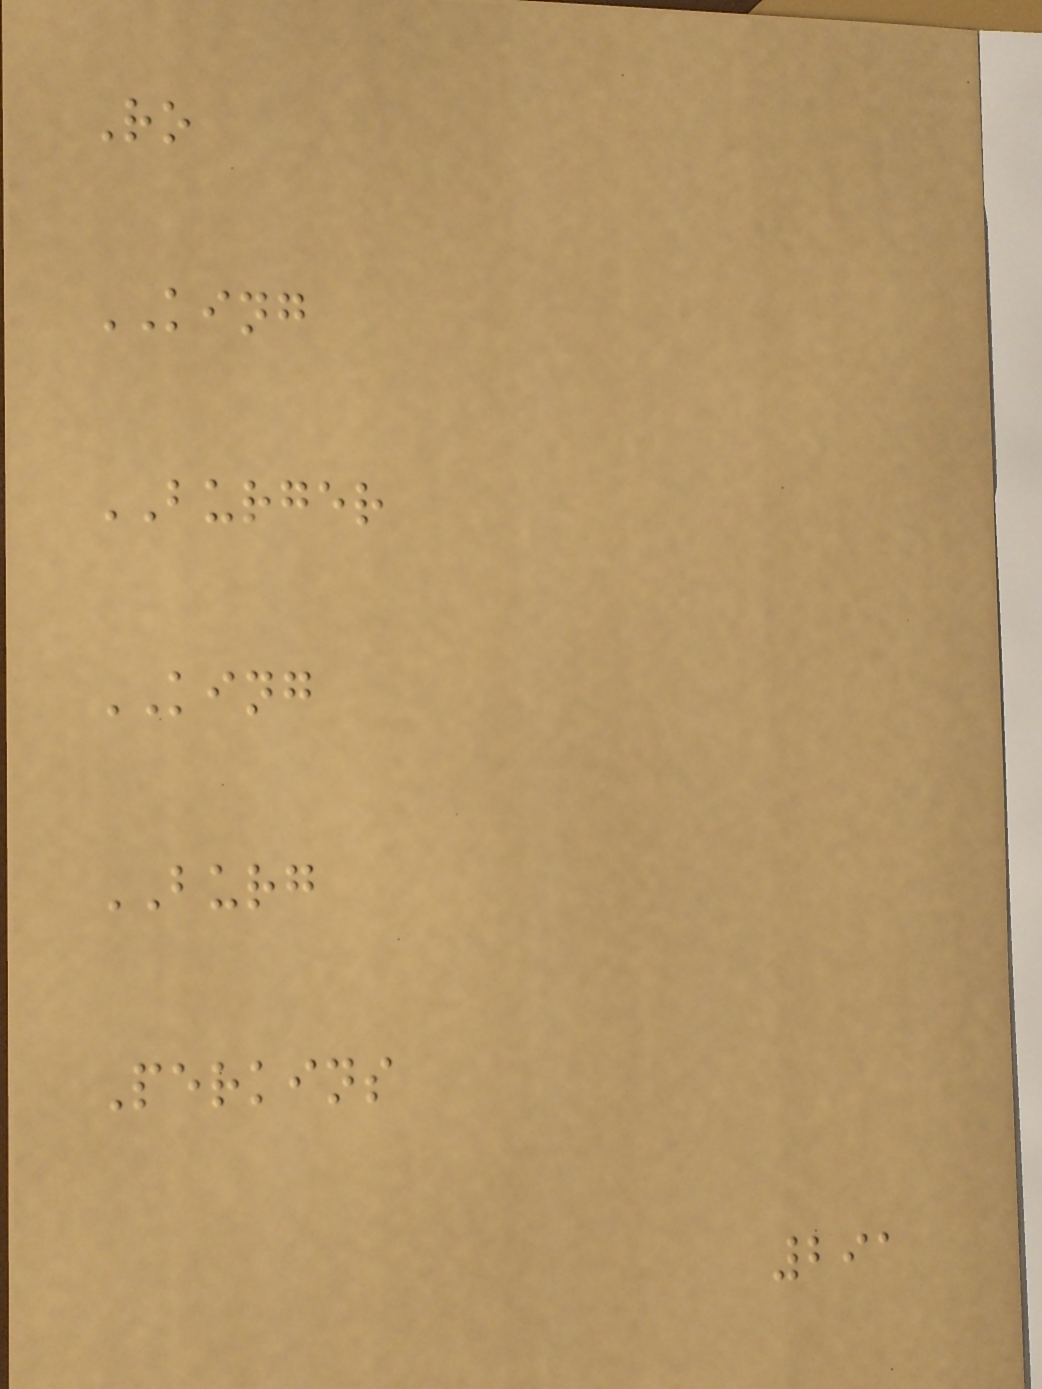Ro
KING
BURGER
KING
BURG
Perkins
291
